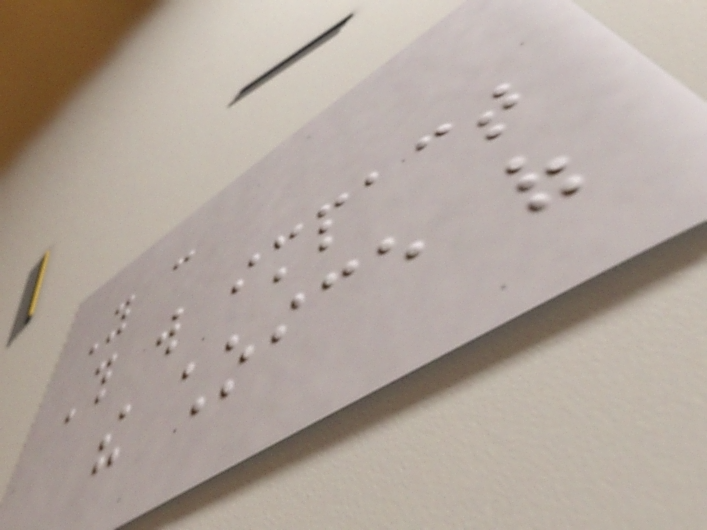You can
This will impact
the choice of
